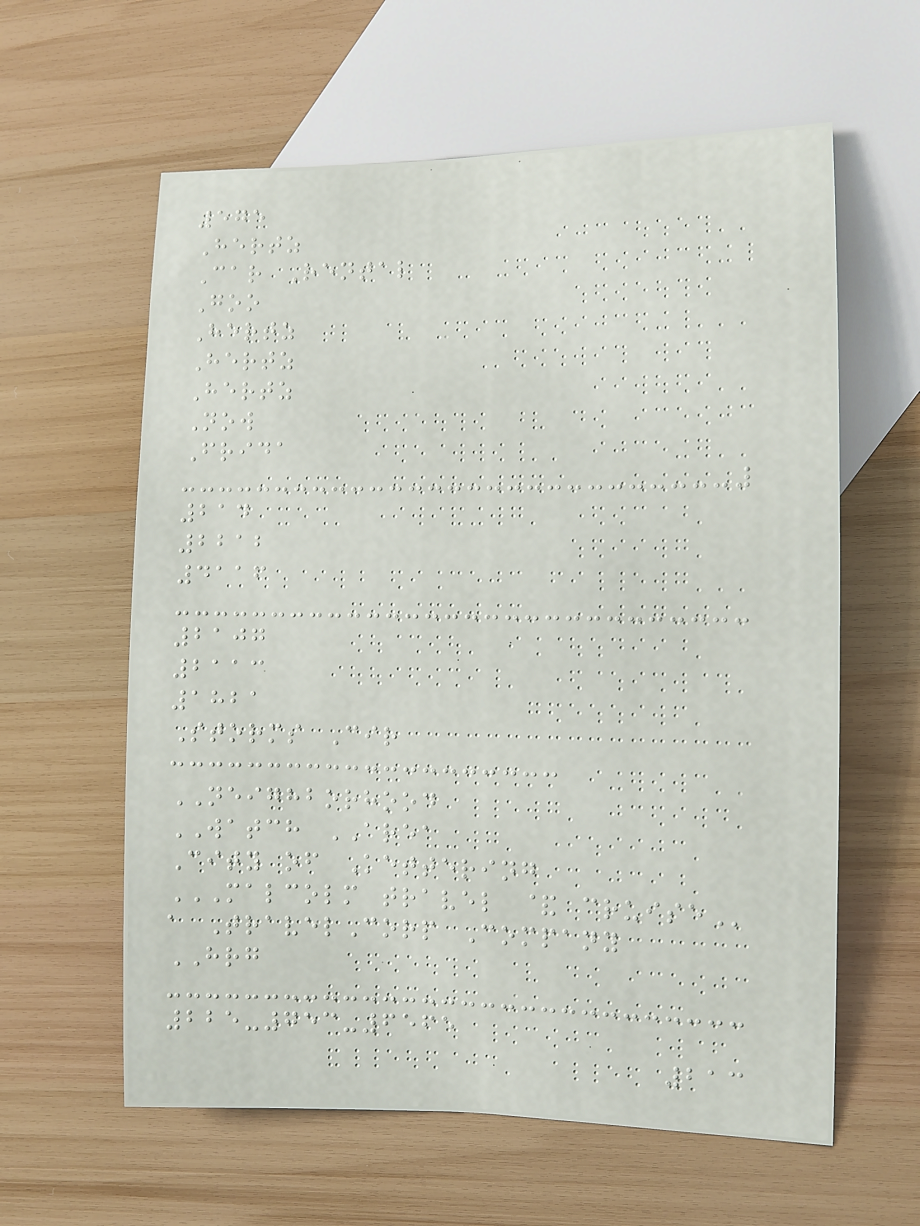575
Hertz
Car Rental
Goo
Hertz
Hertz
Hertz
Now
Frida
214
2212
4116
2107
2113
1821
Storms Cir
NEIGHBORHOOD
WATCH AREA
City of Kettering
MALCOLM TRAVEL & CRUISE
a TravelCorp Company
HRG
225-753-6565
213
